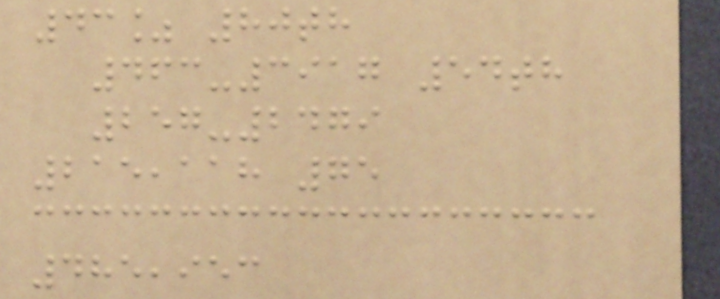43% 80th
463-3917 54th
257-2479
215,118 75
485,953
